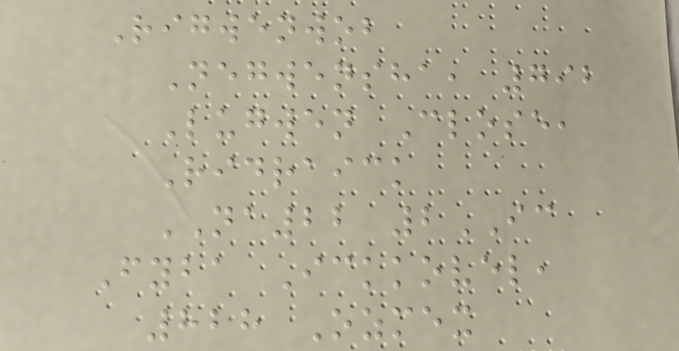Rigwenwob
Negwensha, 792
Lugwen Close,
Ridraick
NA22 2IC
Fyba Ickkovel,
828 Ozmex
